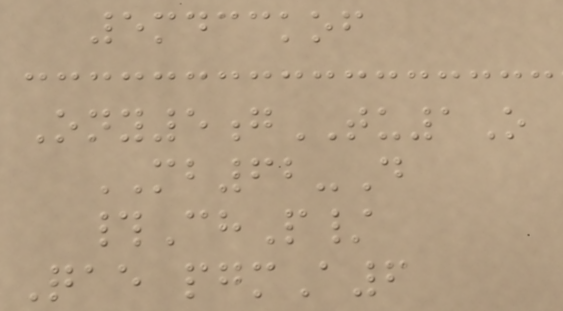5mdcckof
Ony5gTU1O
MB62-D
#ChP/
Qae pgmA6
